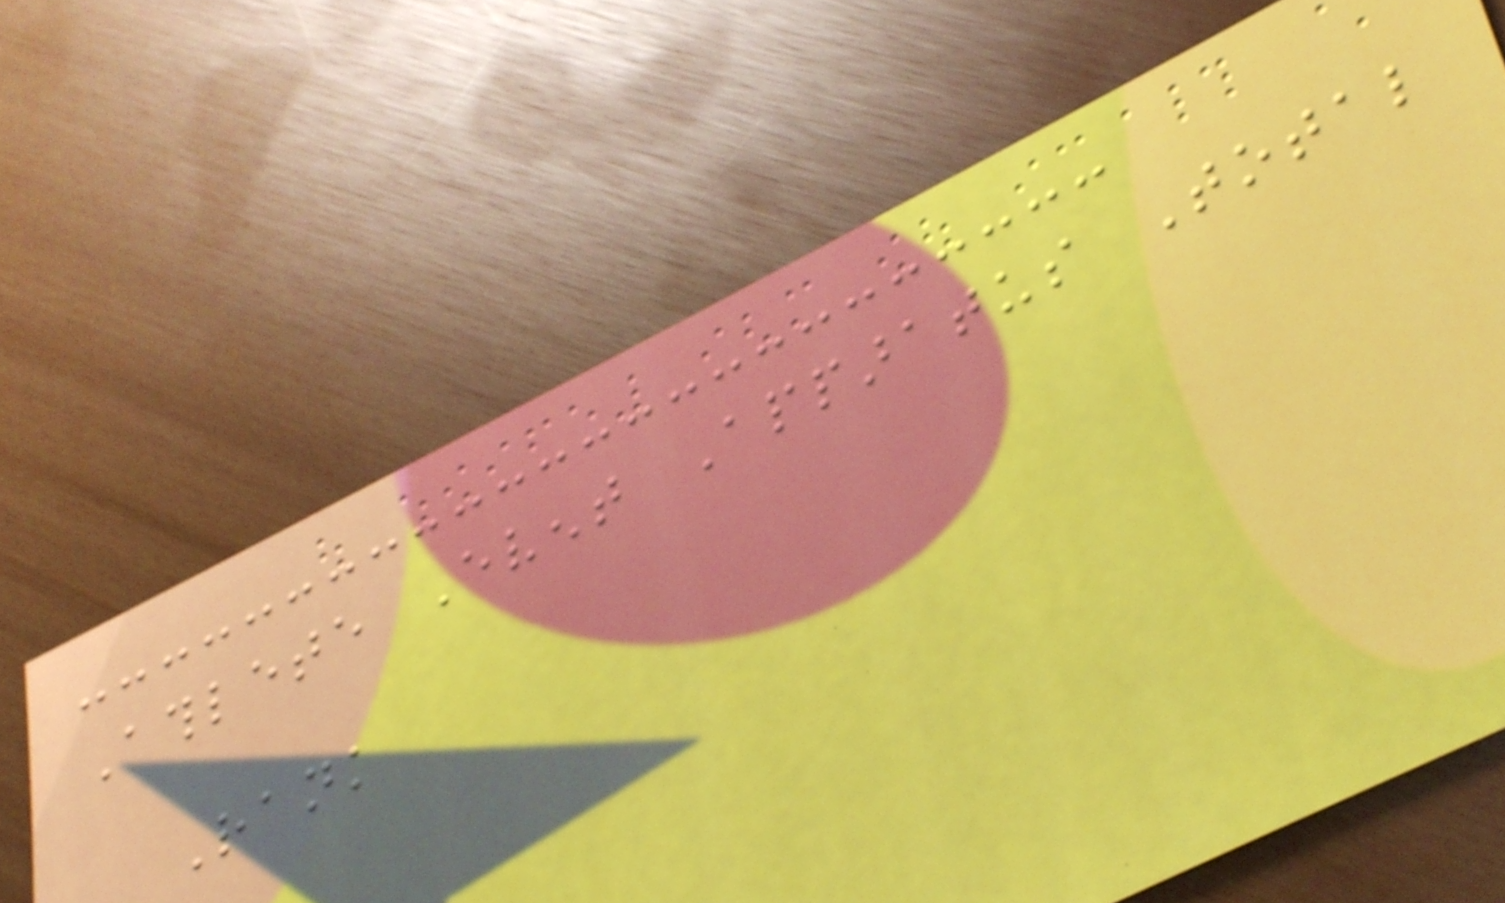Athlete Event Apparatus Total
Rank
